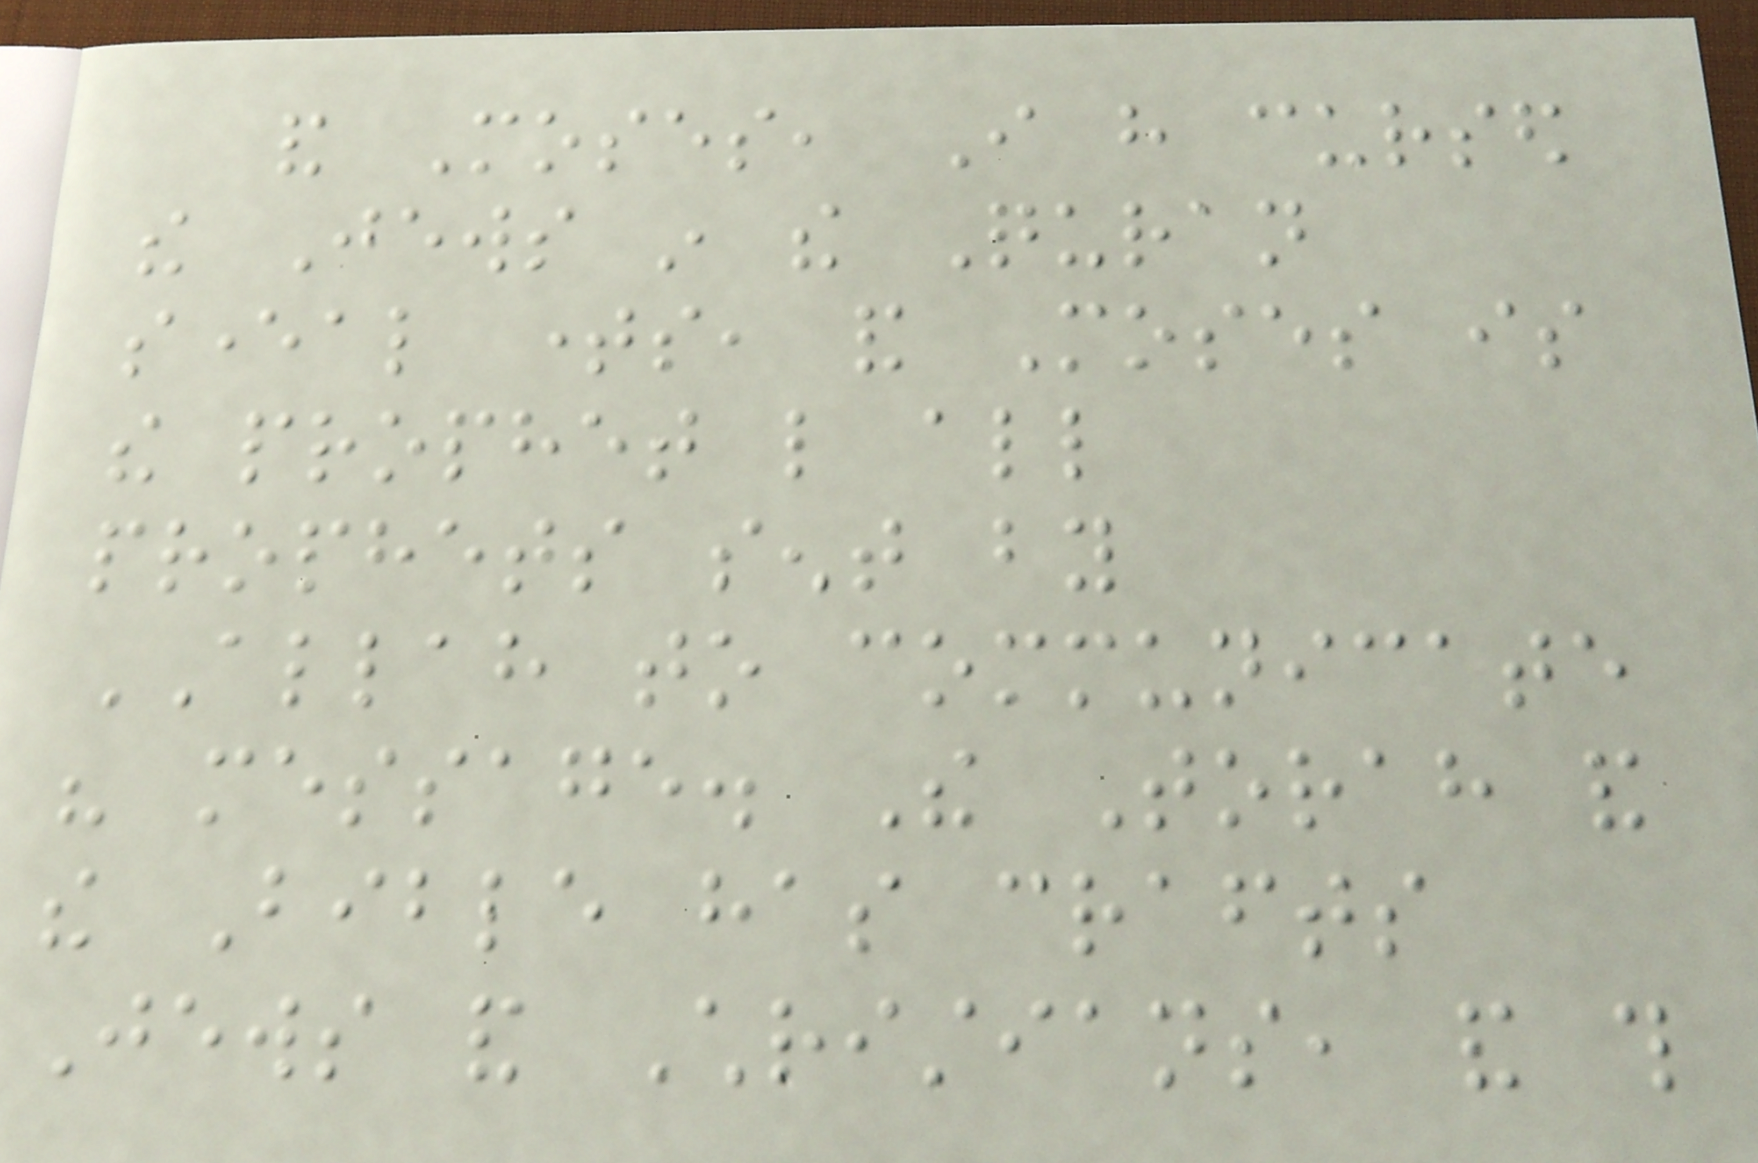and Moses, I have cursed
the Jews in the Quran
several times, and Moses is
the prophet like all
prophets sent by
ALLAH to communicate
his message. The Torah and
the Bible has crafts
Jews and Christians, and this
